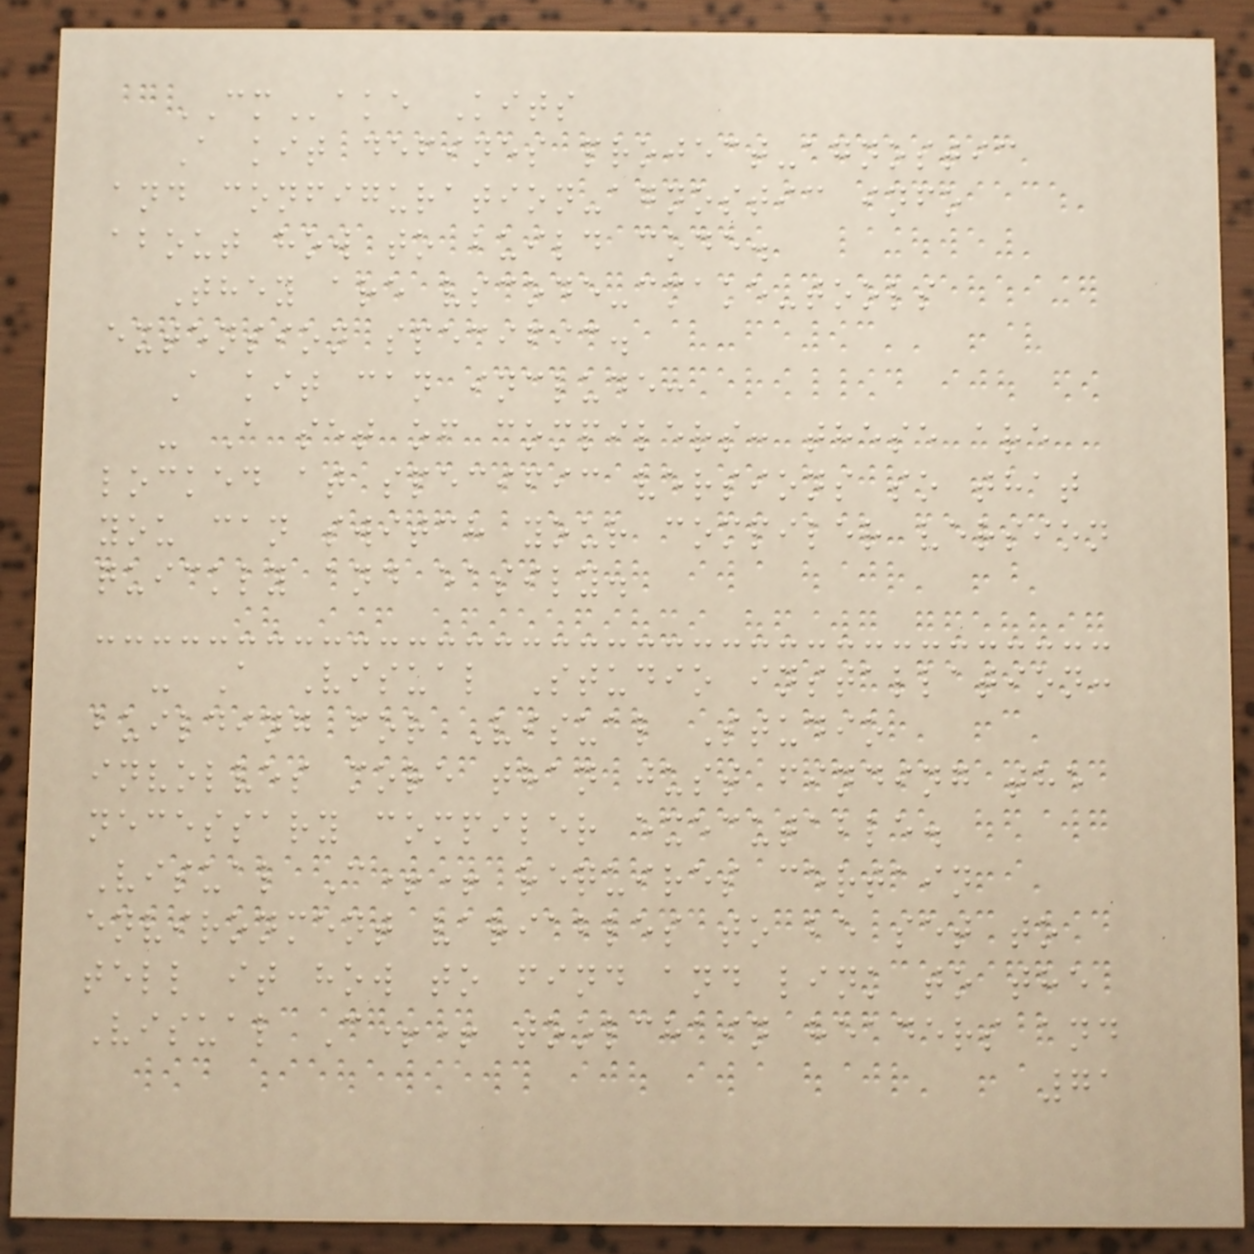CMake Kits
A kit defines project-agnostic
and configuration-agnostic info
about how to build code.
They are vscode-cmake-tools
extension specific.
A kit can include:
- A set of compilers: these are
locked at specific versions so that
you can switch your compiler version
quickly and easily.
- A Visual Studio installation:
building for Visual Studio
involves more than just finding the
necessary compiler executable.
Visual C++ requires certain
environment variables to be set to
tell it how to find and link to the
Visual C++ toolchain headers and
71
